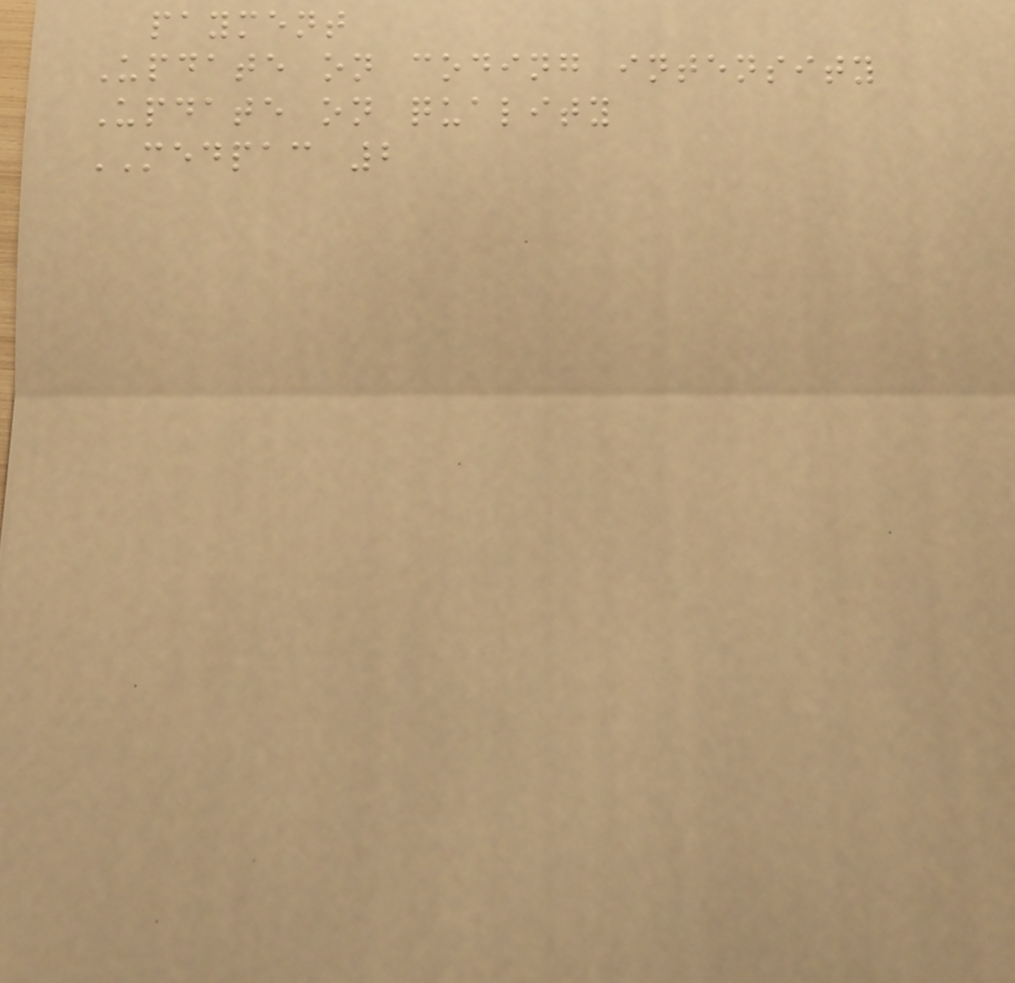payment
Update on coding intensity
Update on quality
MEDPAC 2
